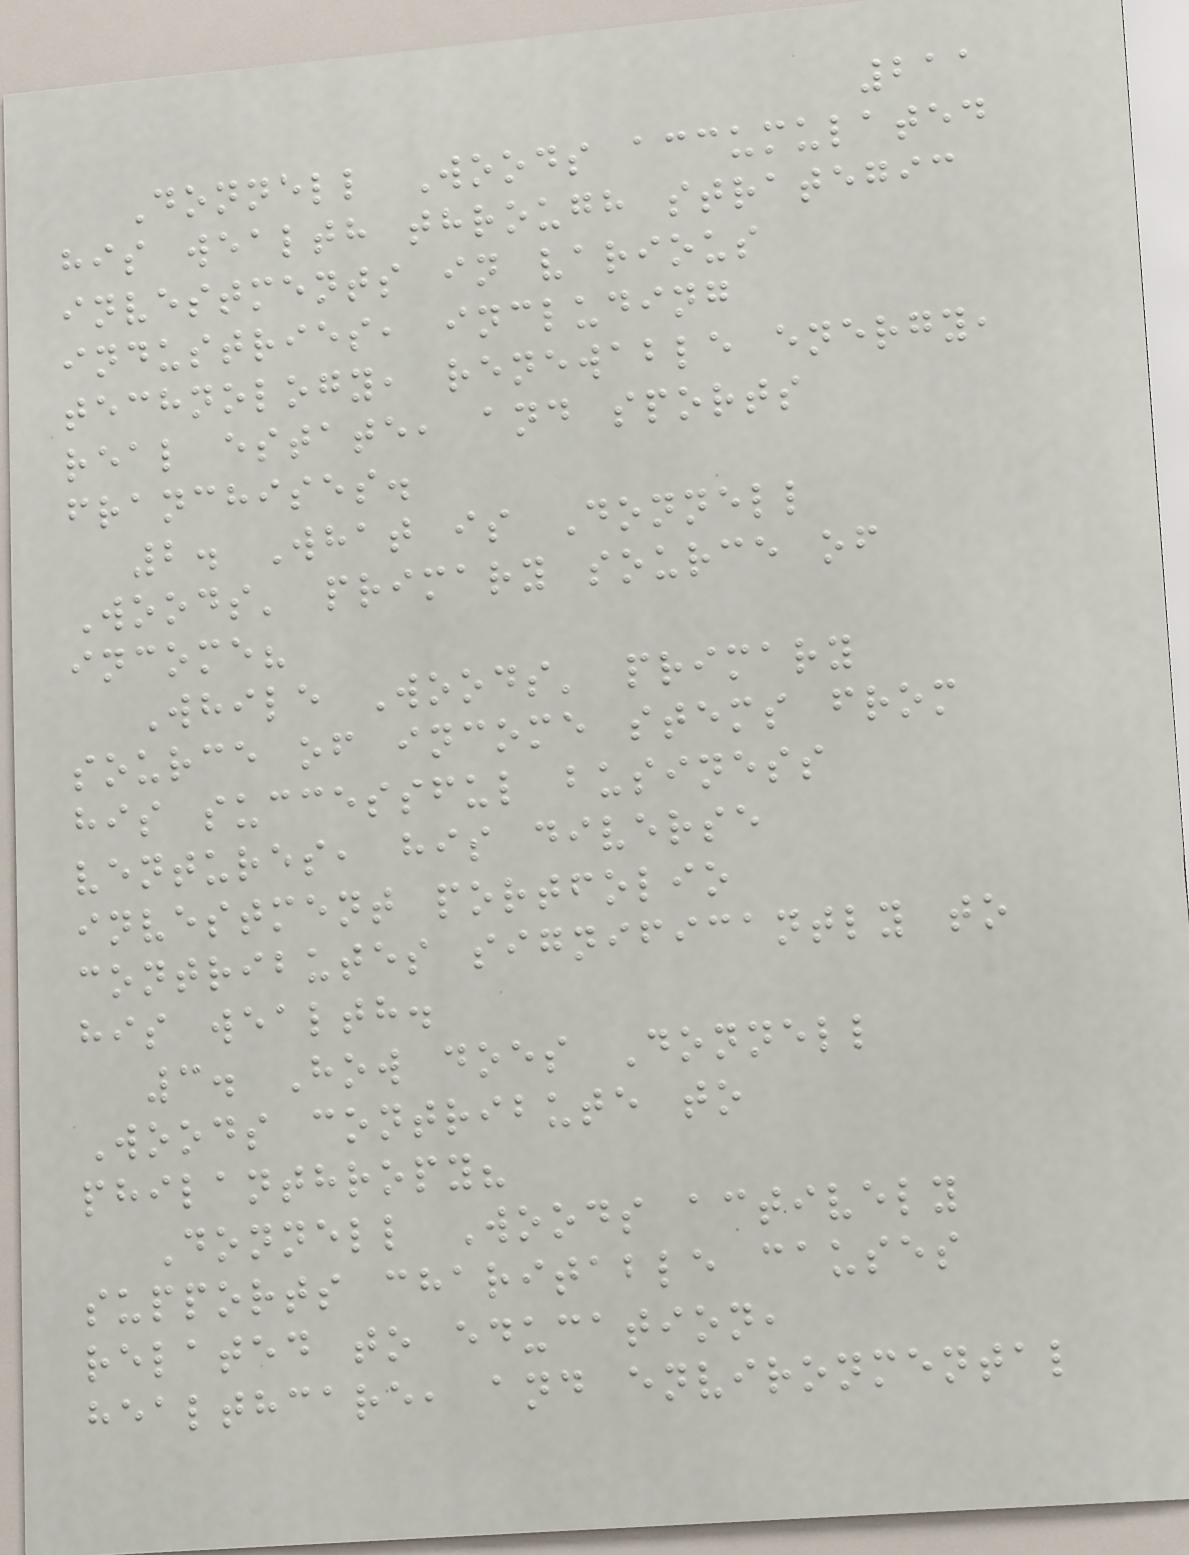211
Donnell Woods accumulated
his wealth through strategic
investments in various
industries, including
technology, renewable energy,
real estate, and sports
franchises.
2. What is Donnell
Woods' primary source of
income?
While Woods' primary
source of income stems from
his successful business
ventures, his diverse
investment portfolio
contributes significantly to
his wealth.
3. How does Donnell
Woods contribute to
philanthropy?
Donnell Woods actively
supports charitable causes
related to education,
healthcare, and environmental
